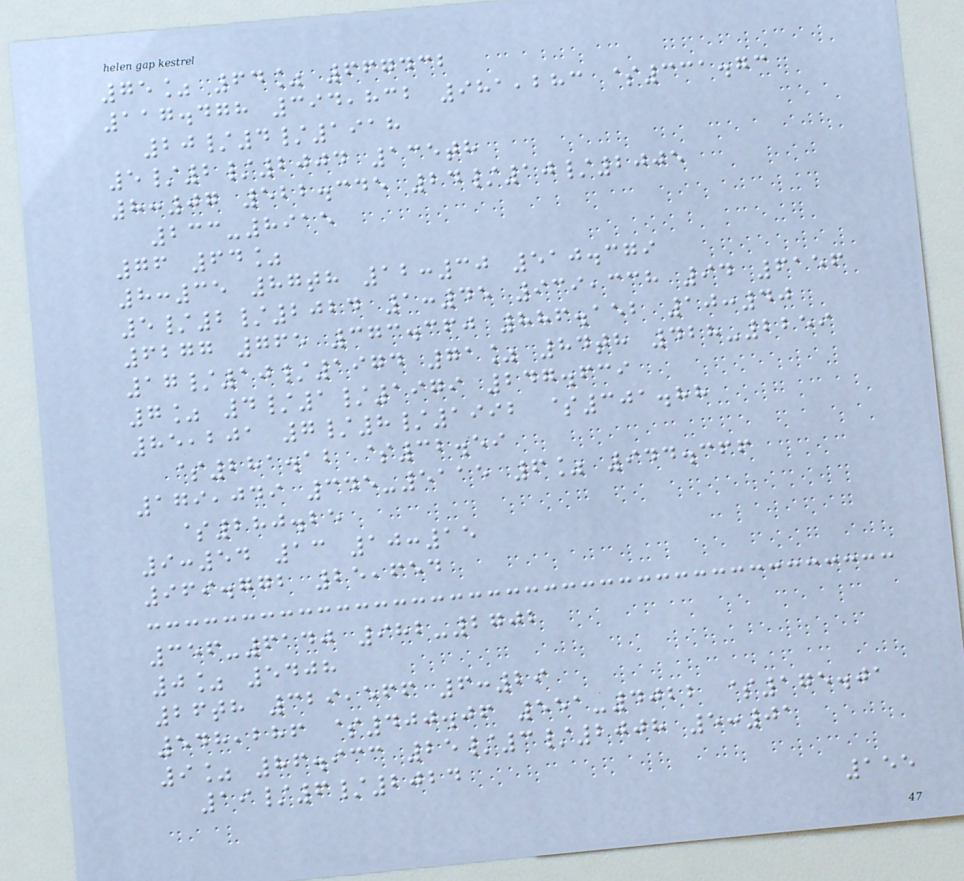75% 64% 667432
117.478 394,832 981,283 $331.73
20/4/1918
5/2/2004 135th
8:07 522.345 24/10/2005
233-8915
76 64%
8:35 87th 12:30 510.379
5/2/2024 1:45 939,338 94 6156
6277 765 373.360 886.152 10:40
17/10/1974 71% 84th 428-2259
7% 4/1/1979 247.639
85,201 7/8/1992 $301.88
$281.12 $32.59
179,049 345-5115 6% 944.366
$280.25
9:54 13 10:15
969.772 25,654
356-6140 982-2702
0% 5408
26th 329,566 6:29
548,286 $400.06 551-4022 $175.01
9% 86.933 25/3/2008 5:01
19/6/2024
155
